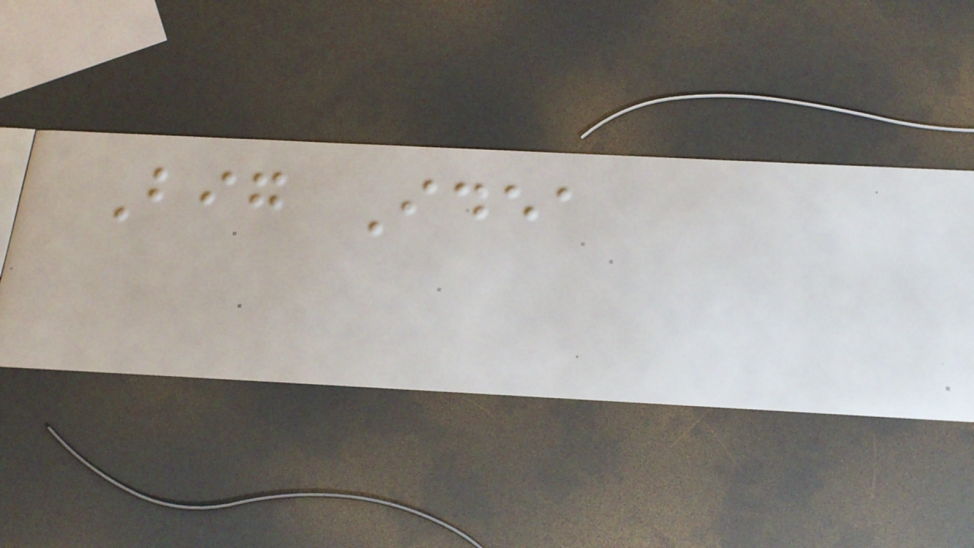Big Idea
